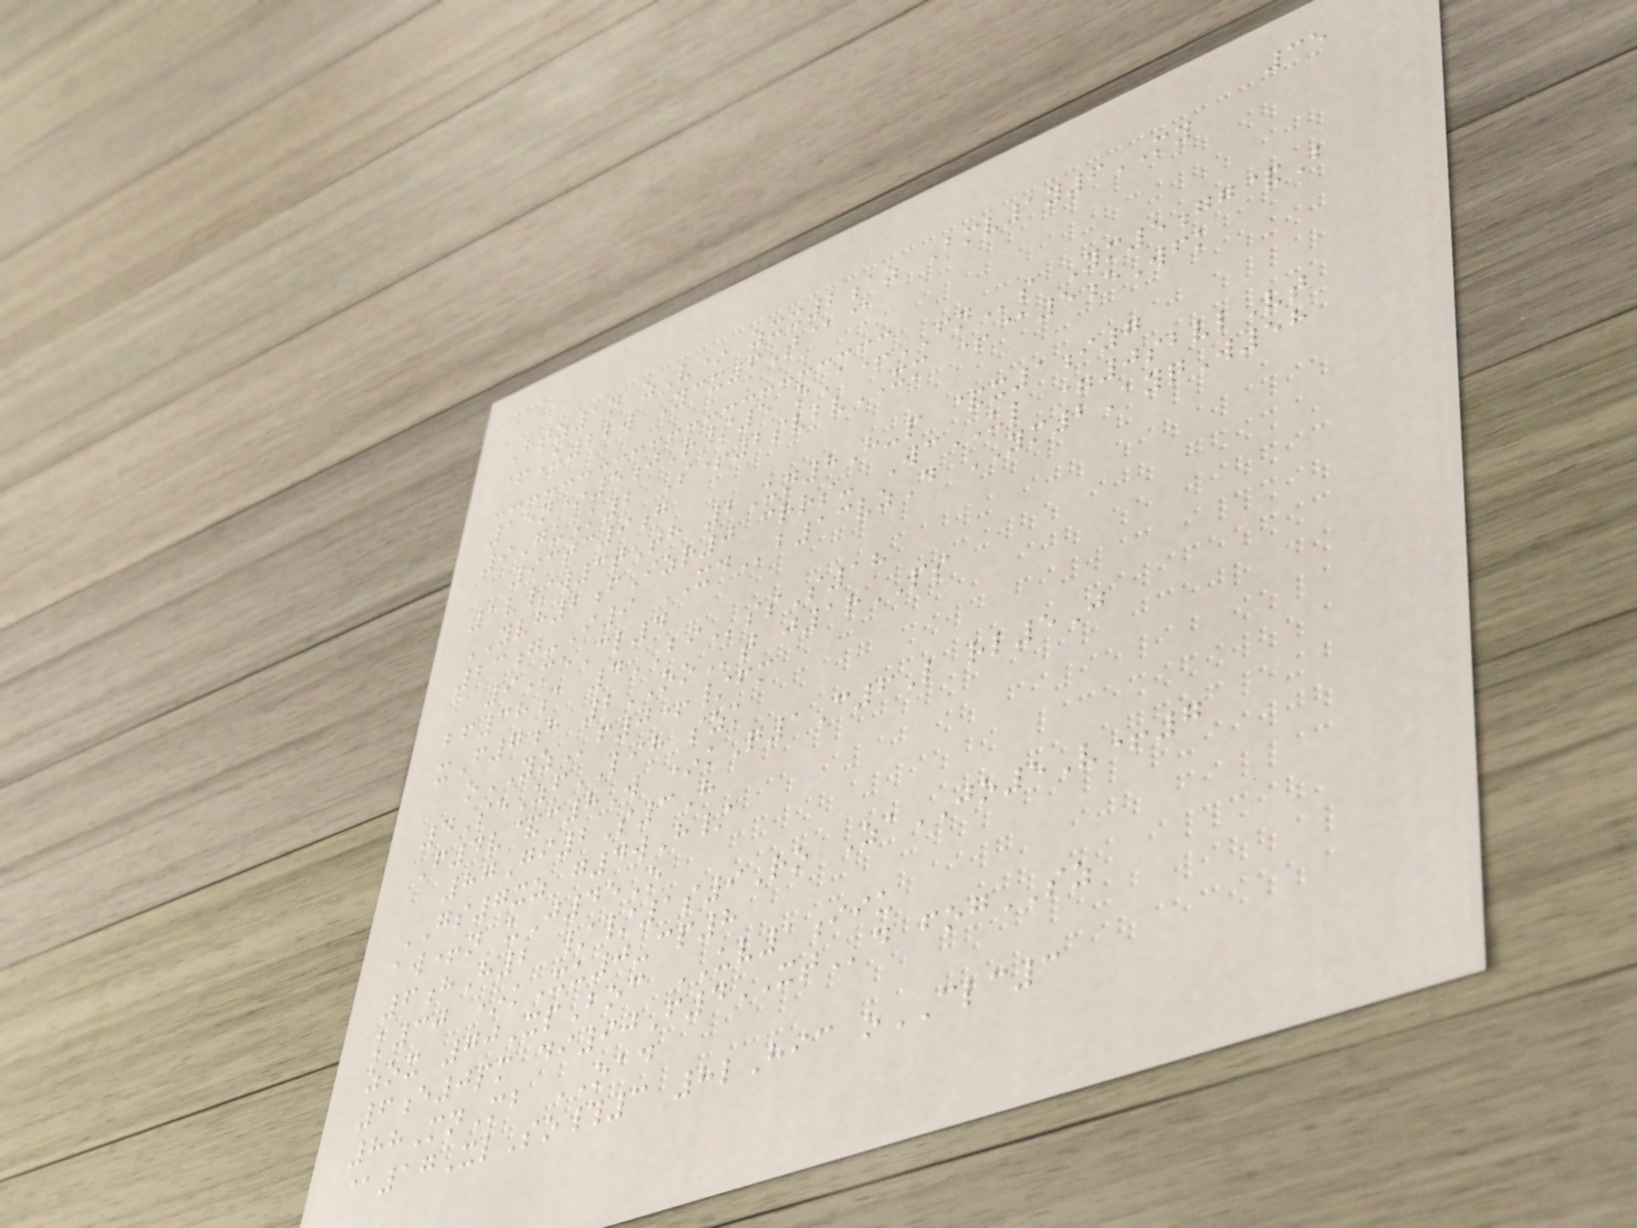35
Htz1n zV* zxx2az Bmv1y6MY
+U22w Ycx6T@@
15n*5jR/5 oA+FNs Ym5gg&B
9GuK2 S+2svbvXM +@5eWfk
93tc9g
1v/w3tTh 2Un8H-p &x1i7
YVH2fIzr0 crrs- WcUL =0sbvlVt
23g-I9 XDb13vzD YM2AyqW58
9MeCl4
bf38a 4BIssS18
xF7h 2OOt j1rPS
oYZf0+/fm
4SeZfLIH szk
F4v&c8W *kQ1C6L rl5J
87Gi2S3H
GS7xz g4wH/
aw+n uJ45O
6hH2 //1s9Ro ZaJO5V+7
k30 *kXu0-cp8
zox 70XpBoc UV1iiu
6e0pm di90F4XTd fogSZ
88MnMb OAD
@17XlSo#3 8lHic oCLC3
